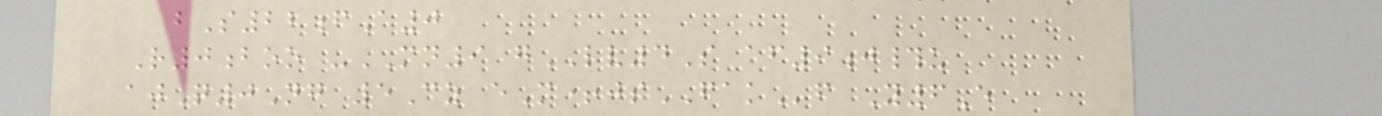bS22fA0
R0boo -MN9 gLV4S af9j#u
ajQ0Ng 5Cz eM+jsFAKf Y6E
